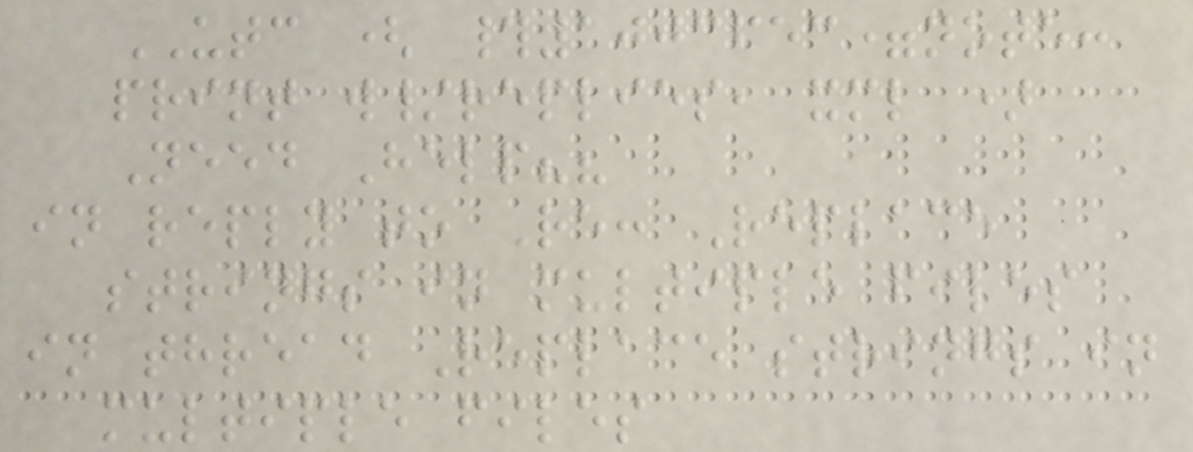UTC ( #1003653=note:
print w/replies, xml )
Need Help??
in reply to Re: Replace
strings in multiple files
in thread Replace strings in
multiple files
